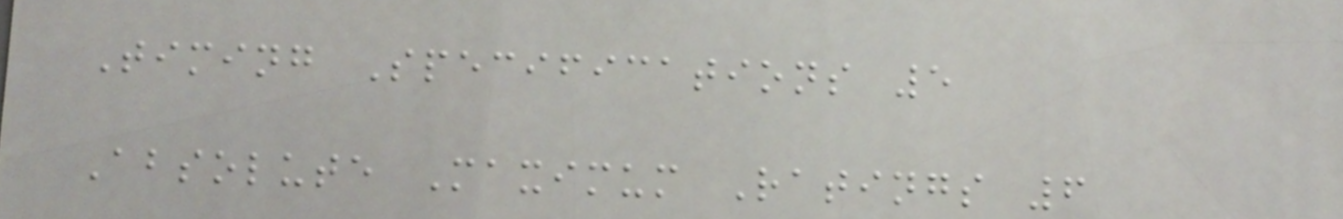Timing Specifications 5
Absolute Maximum Ratings 6
